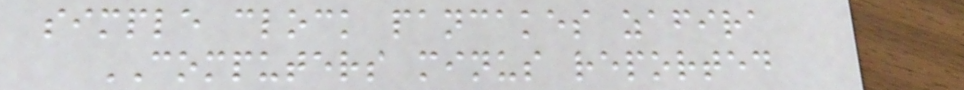simple clock pancakes zafira
COMPUTERS minus reported
